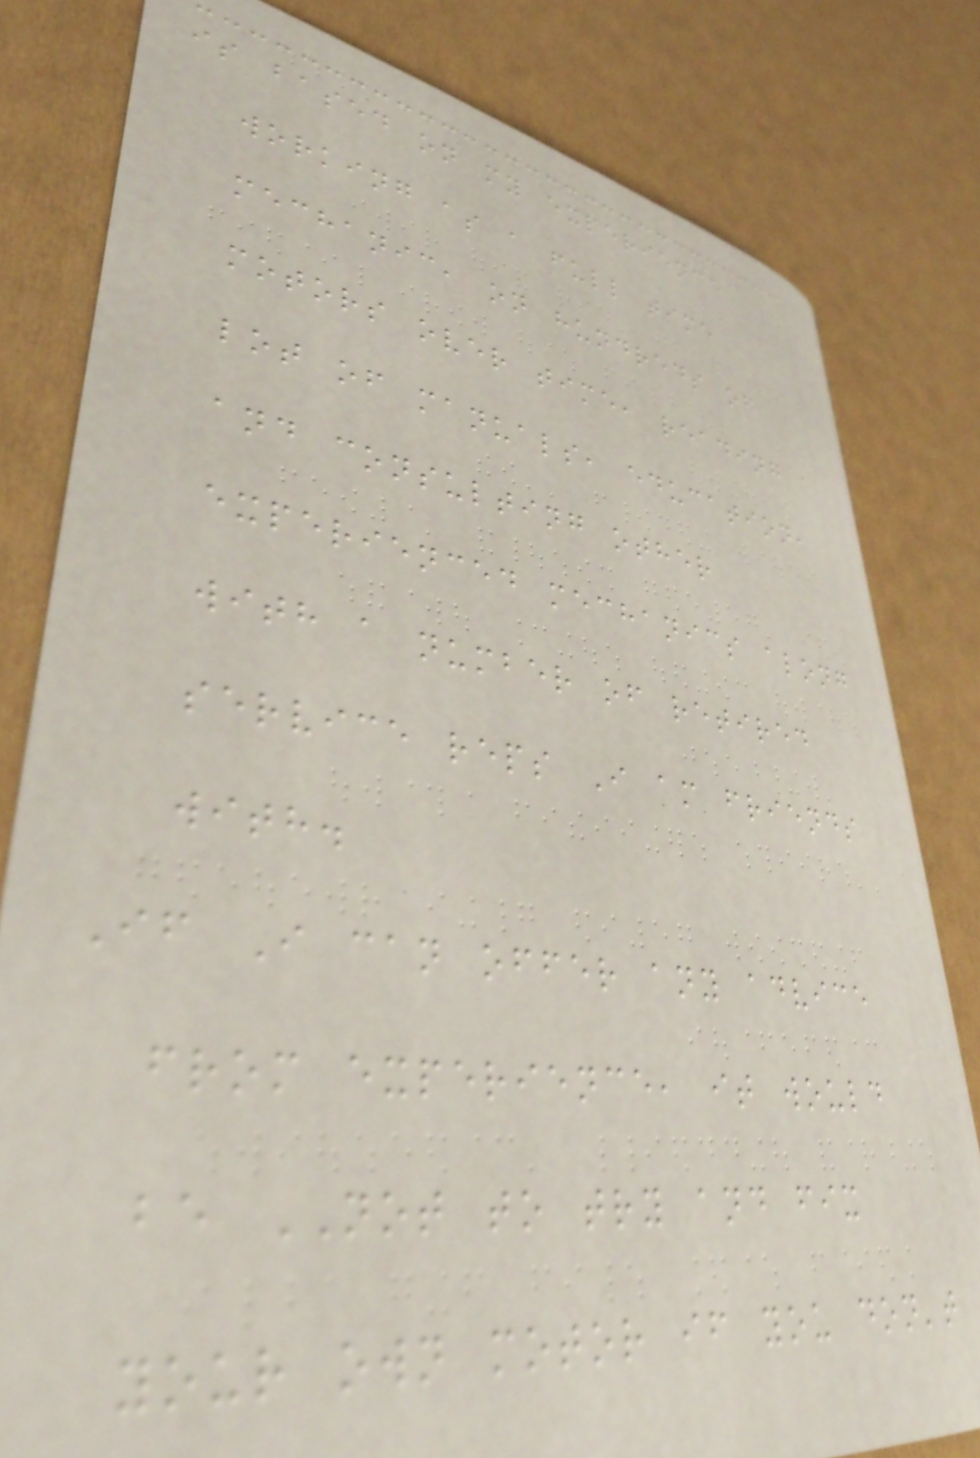is based on my experience
working as a full time
mechanic, on hundreds of
motors over time, reading a
lot of manuals, education,
and consulting other
experienced mechanics along
with a number of retired
service reps I am friends
with.
If I can offer any advice
from experience, it would
be NOT to try and fix
your own motor if you don't
